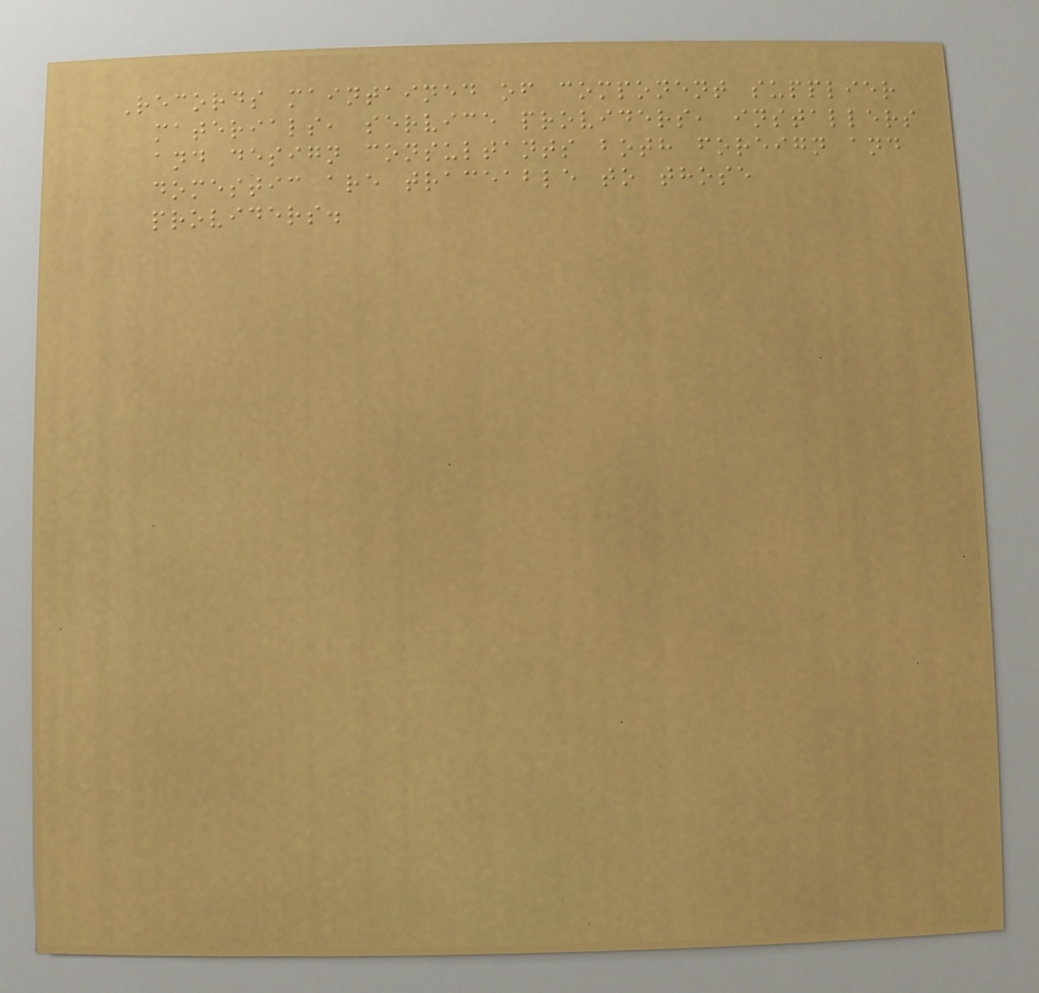Records maintained of component supplier
materials, service providers, installers
and design consultants both foreign and
domestic are traceable to those
providers.
